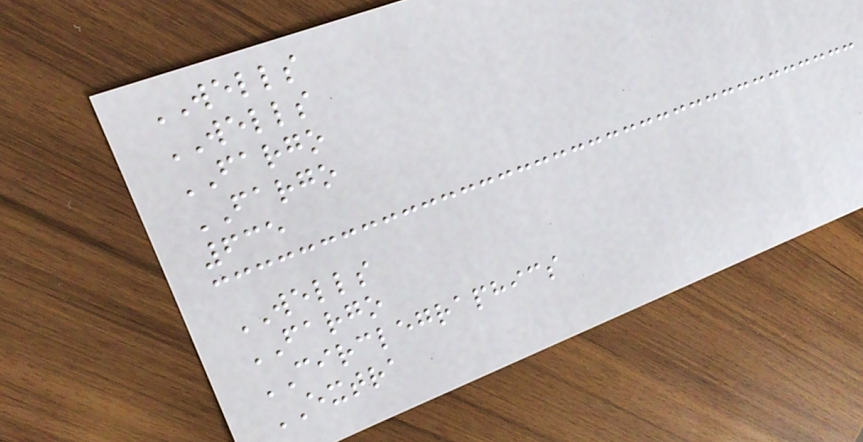WELLS
WELLS
FARGO
FARGO
635
WELLS
FARGO
CIRCLEGRAPHICS
EXTRA
